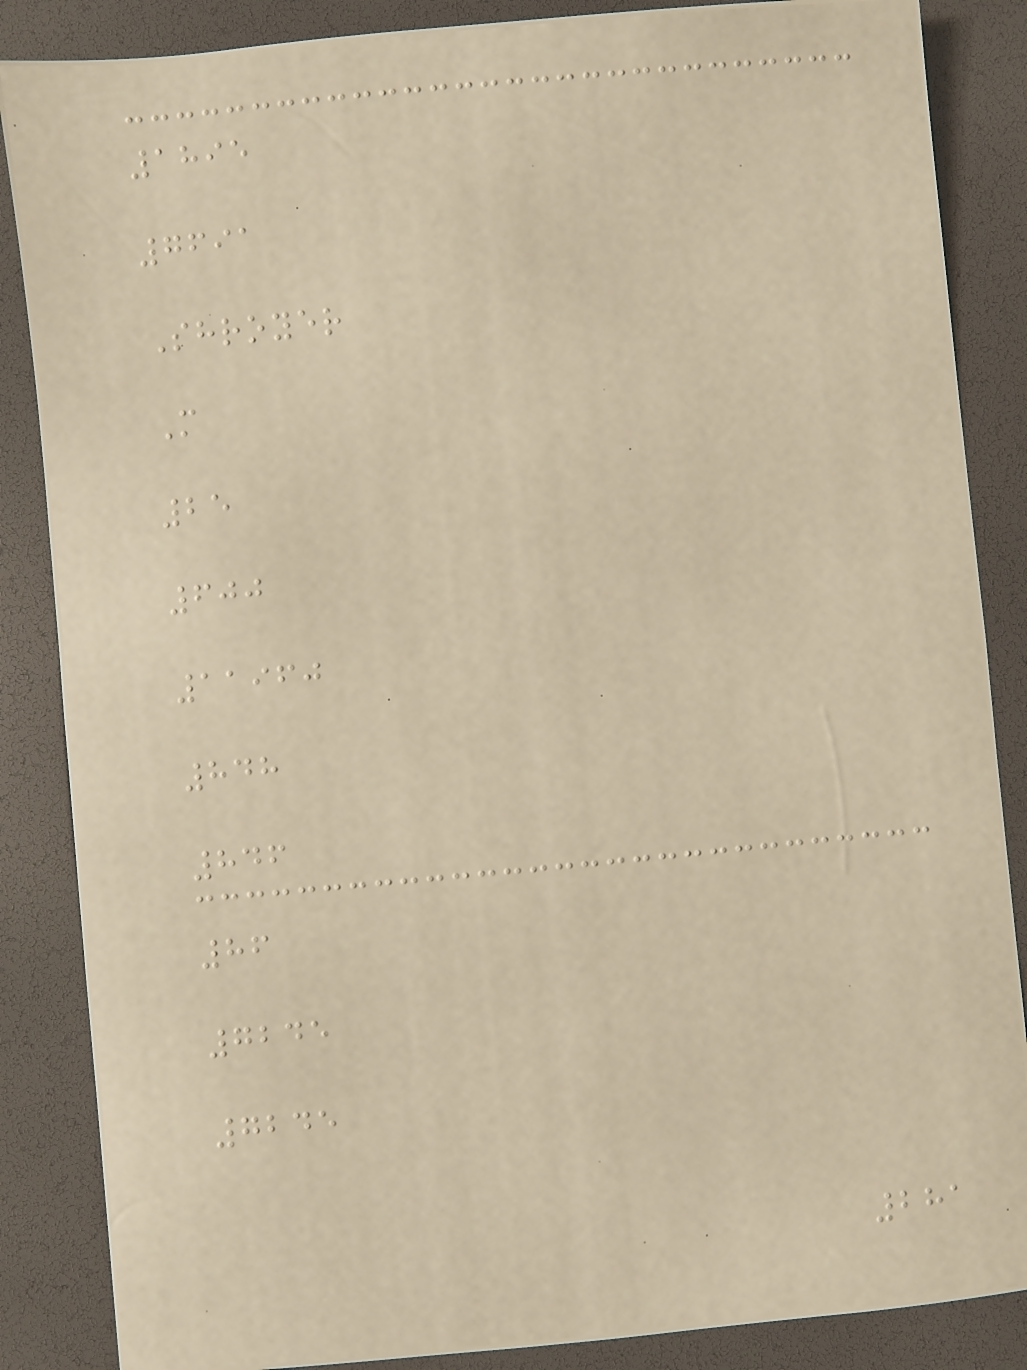1895
7691
Shroyer
M
25
600
11960
848
846
86
7245
7245
281
